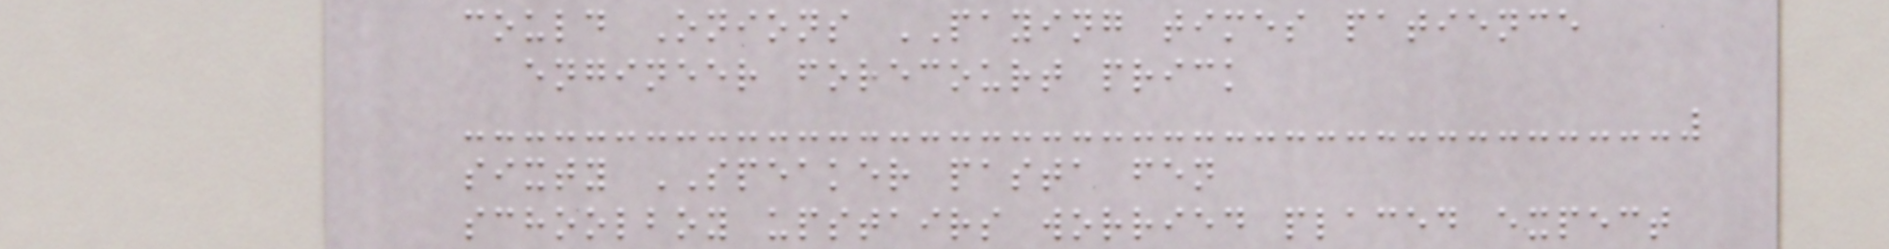could Onions PAYING times patience
engineer forecourt prick
sixty SPEAKER pasta fen
schoolboy upstairs worried placed expect
